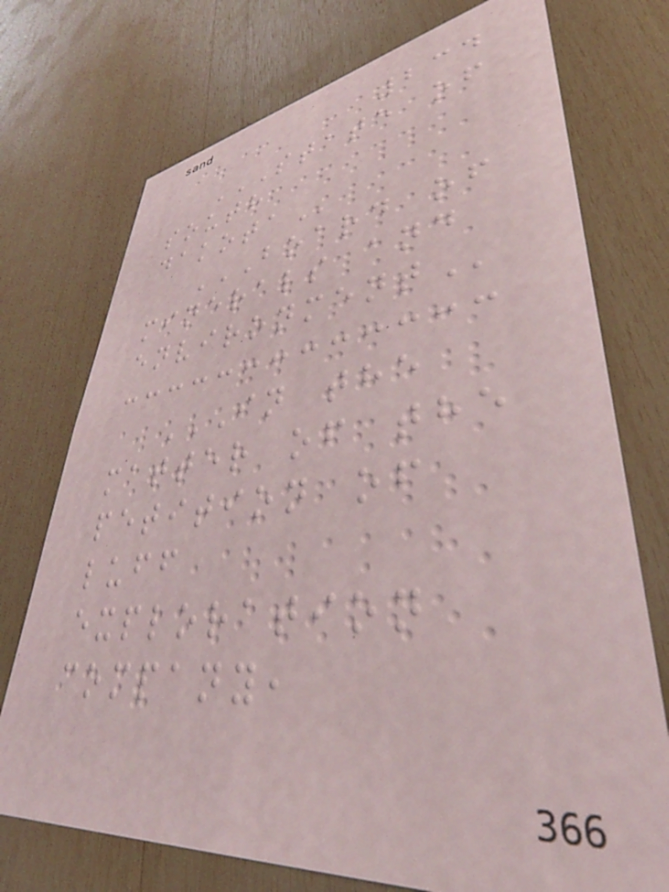234
STATE OF
SOUTH
DAKOTA
BOARD OF
MINERALS AND
ENVIRONMENT
IN THE
MATTER OF THE
PETITION OF
LUFF
EXPLORATION
COMPANY,
